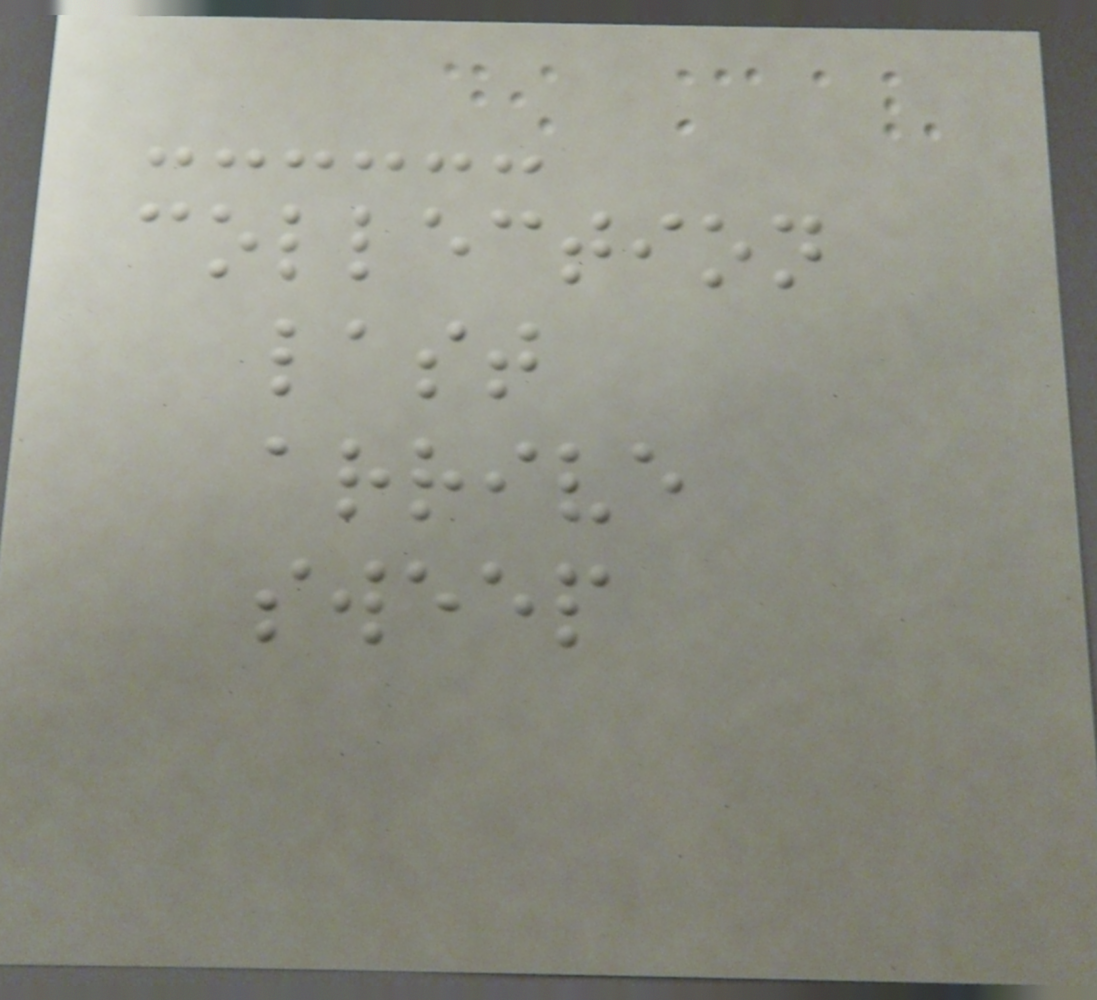collection
last
arrive
sweep
